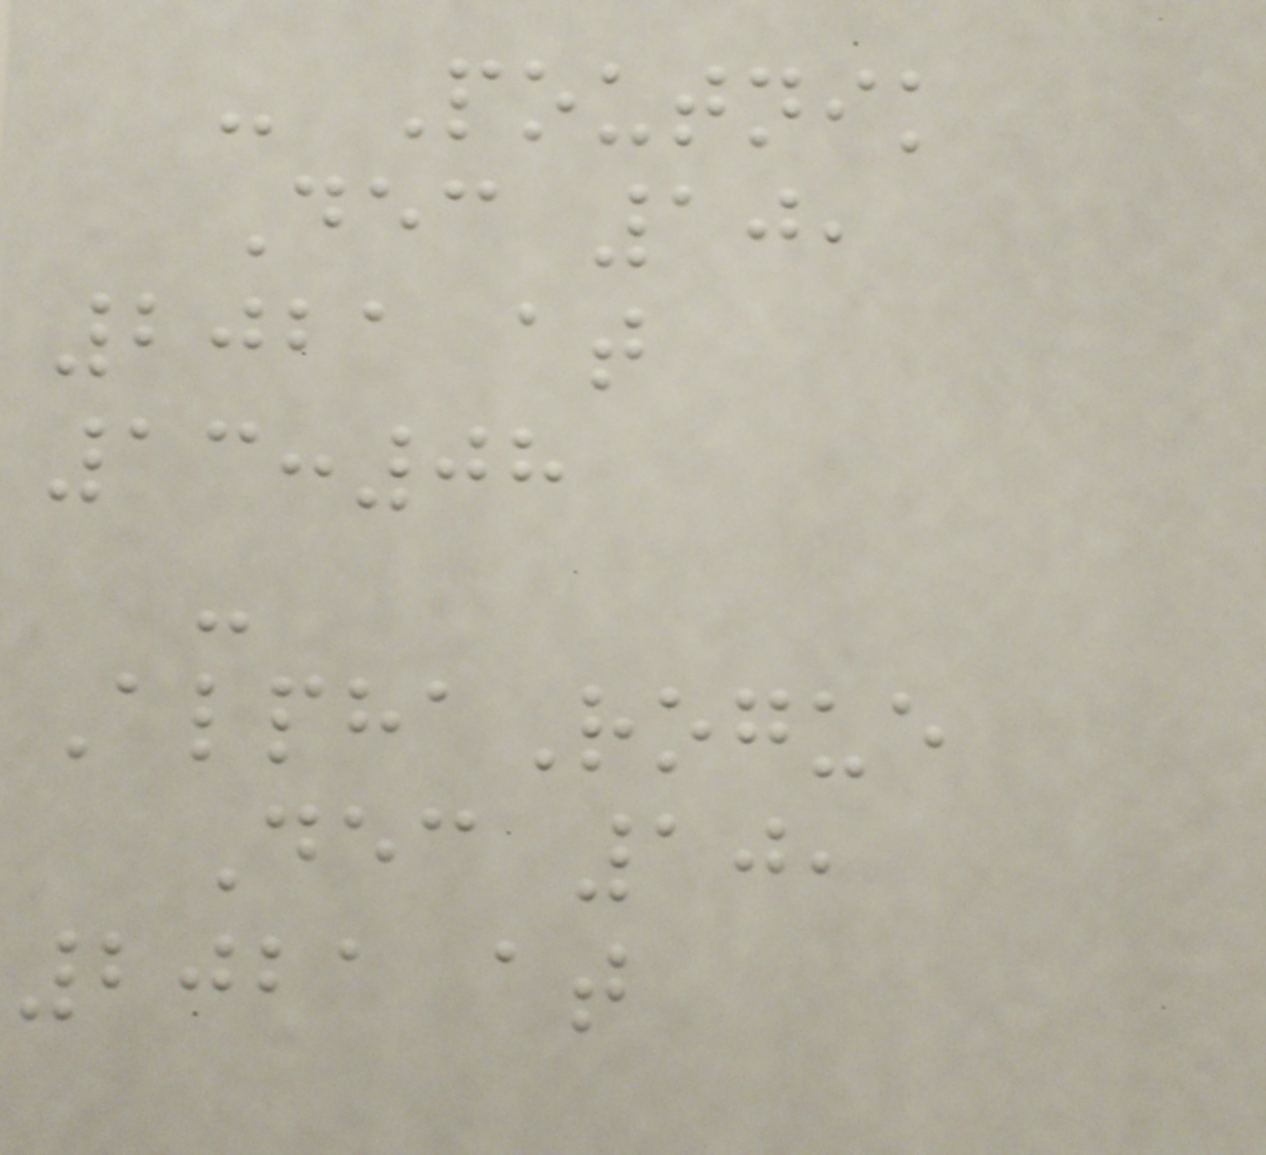- Poutnik
Dec 10,
2021 at
13:08
-
AlphaRogue
Dec 10,
2021 at
